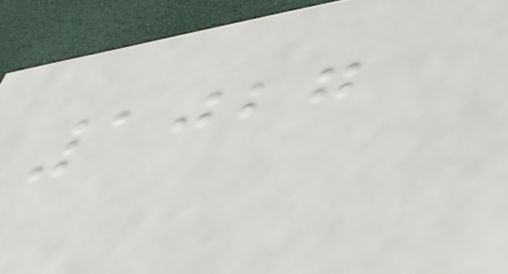1027
